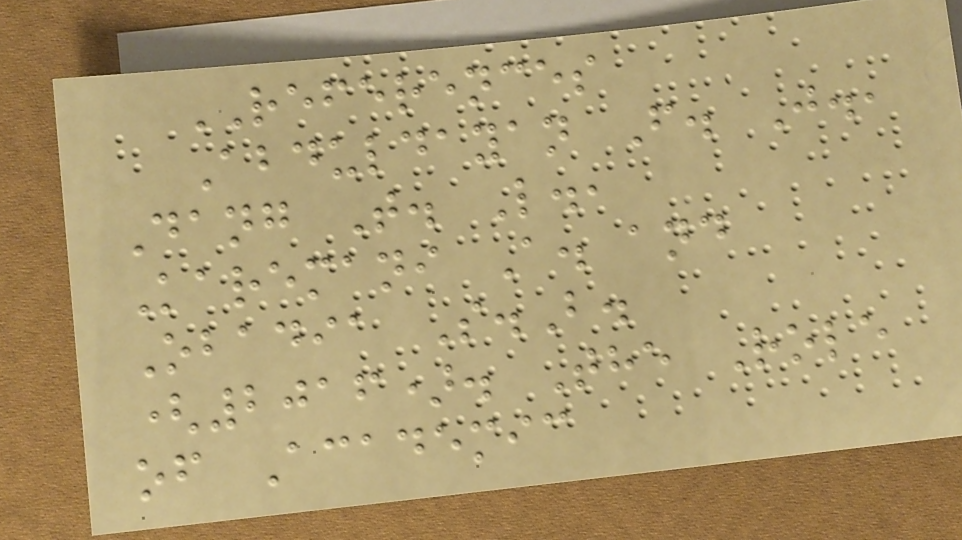REFERENCES
Abduldayan F. J.,
Dang T. L.,
Karemani A. and
Obadia S.B.
(2016). The Role
of Academic
